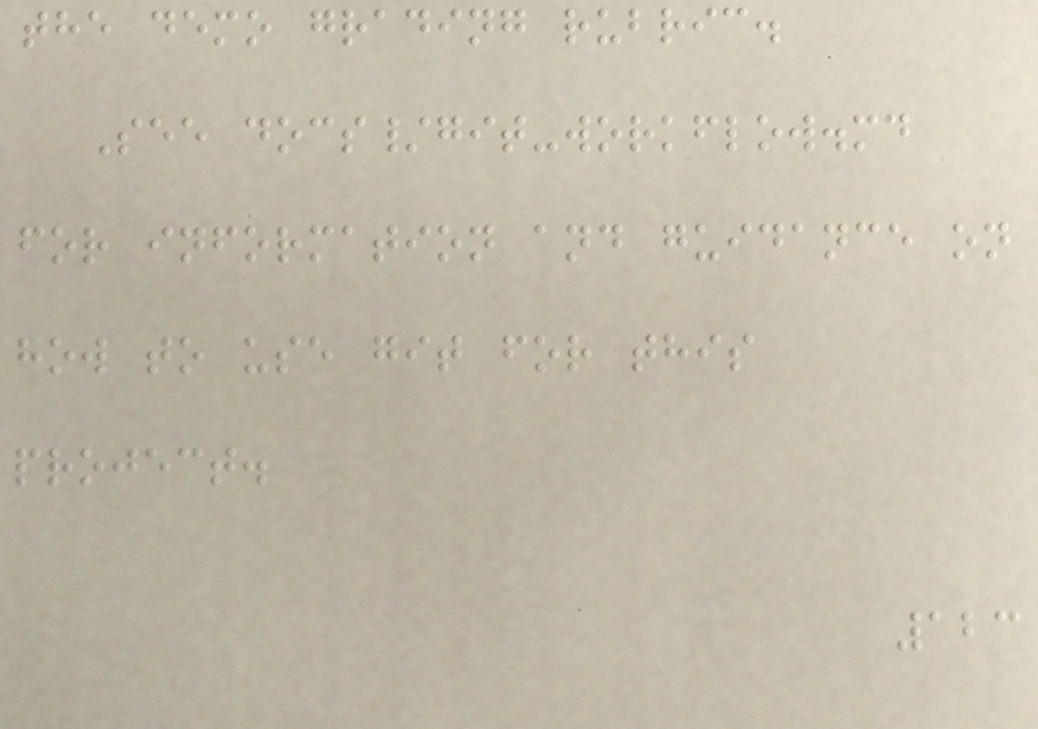the demo grading rubric.
See docs/git-workflow.md
for information and guidance on
how to use git for this
project.
123
